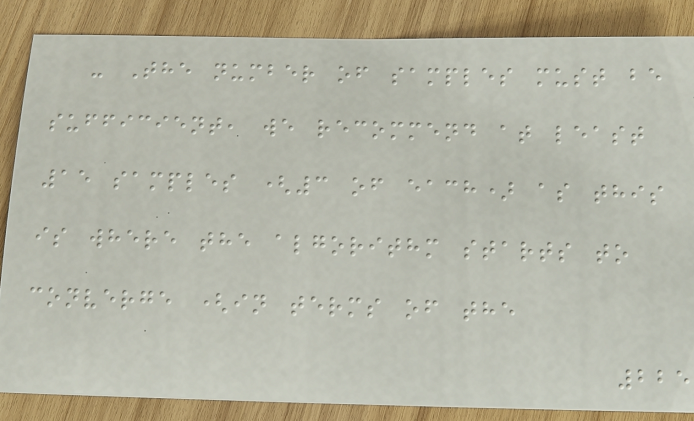- The number of samples must be
sufficient, we recommend at least
15 samples (3 of each) as this
is where the algorithm starts to
converge (in terms of the
225
